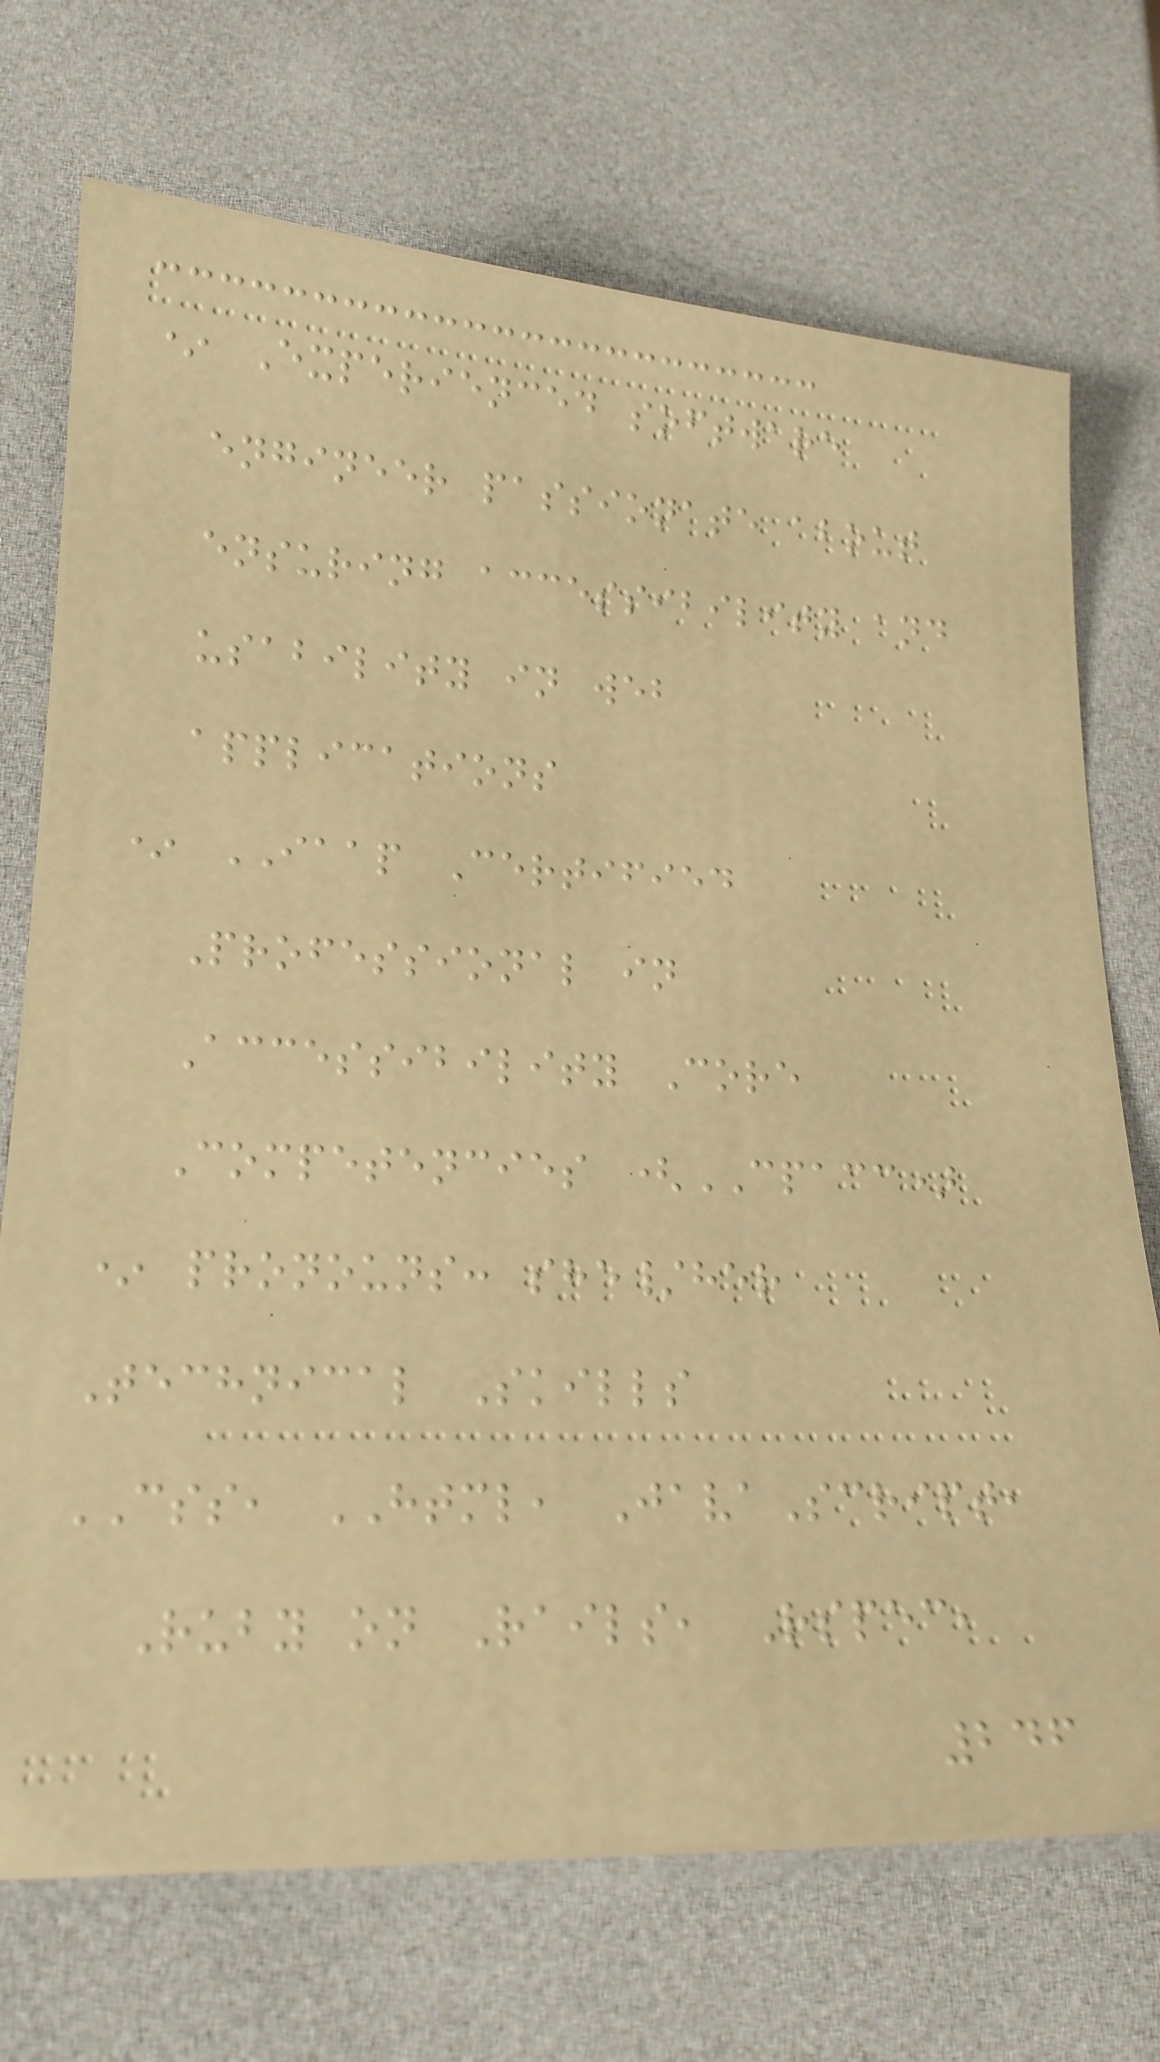* Experienced software
engineer passionate about
ensuring accessibility and
usability in web
applications
* IAAP Certified
Professional in
Accessibility Core
Competencies (CPACC)
* pronouns: she/her
Technical Skills
CSS, HTML, JavaScript,
Ruby on Rails, Rspec,
246
